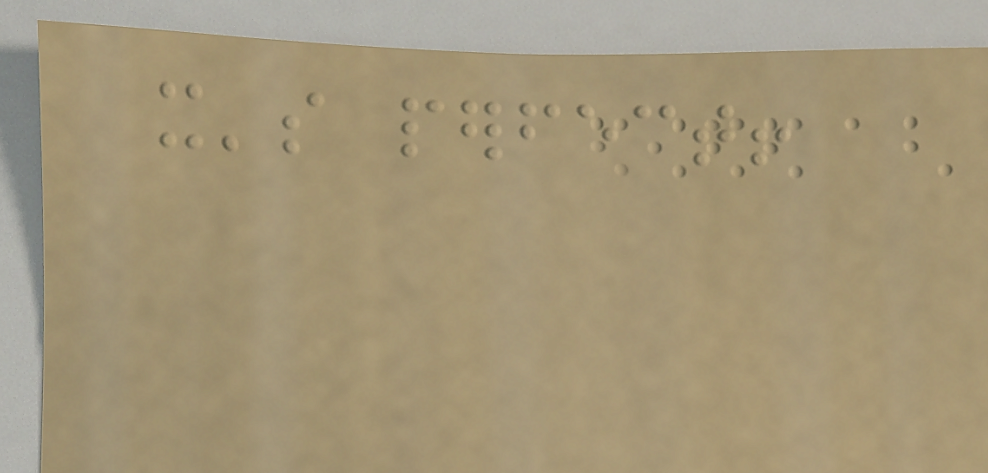it's perfect!
